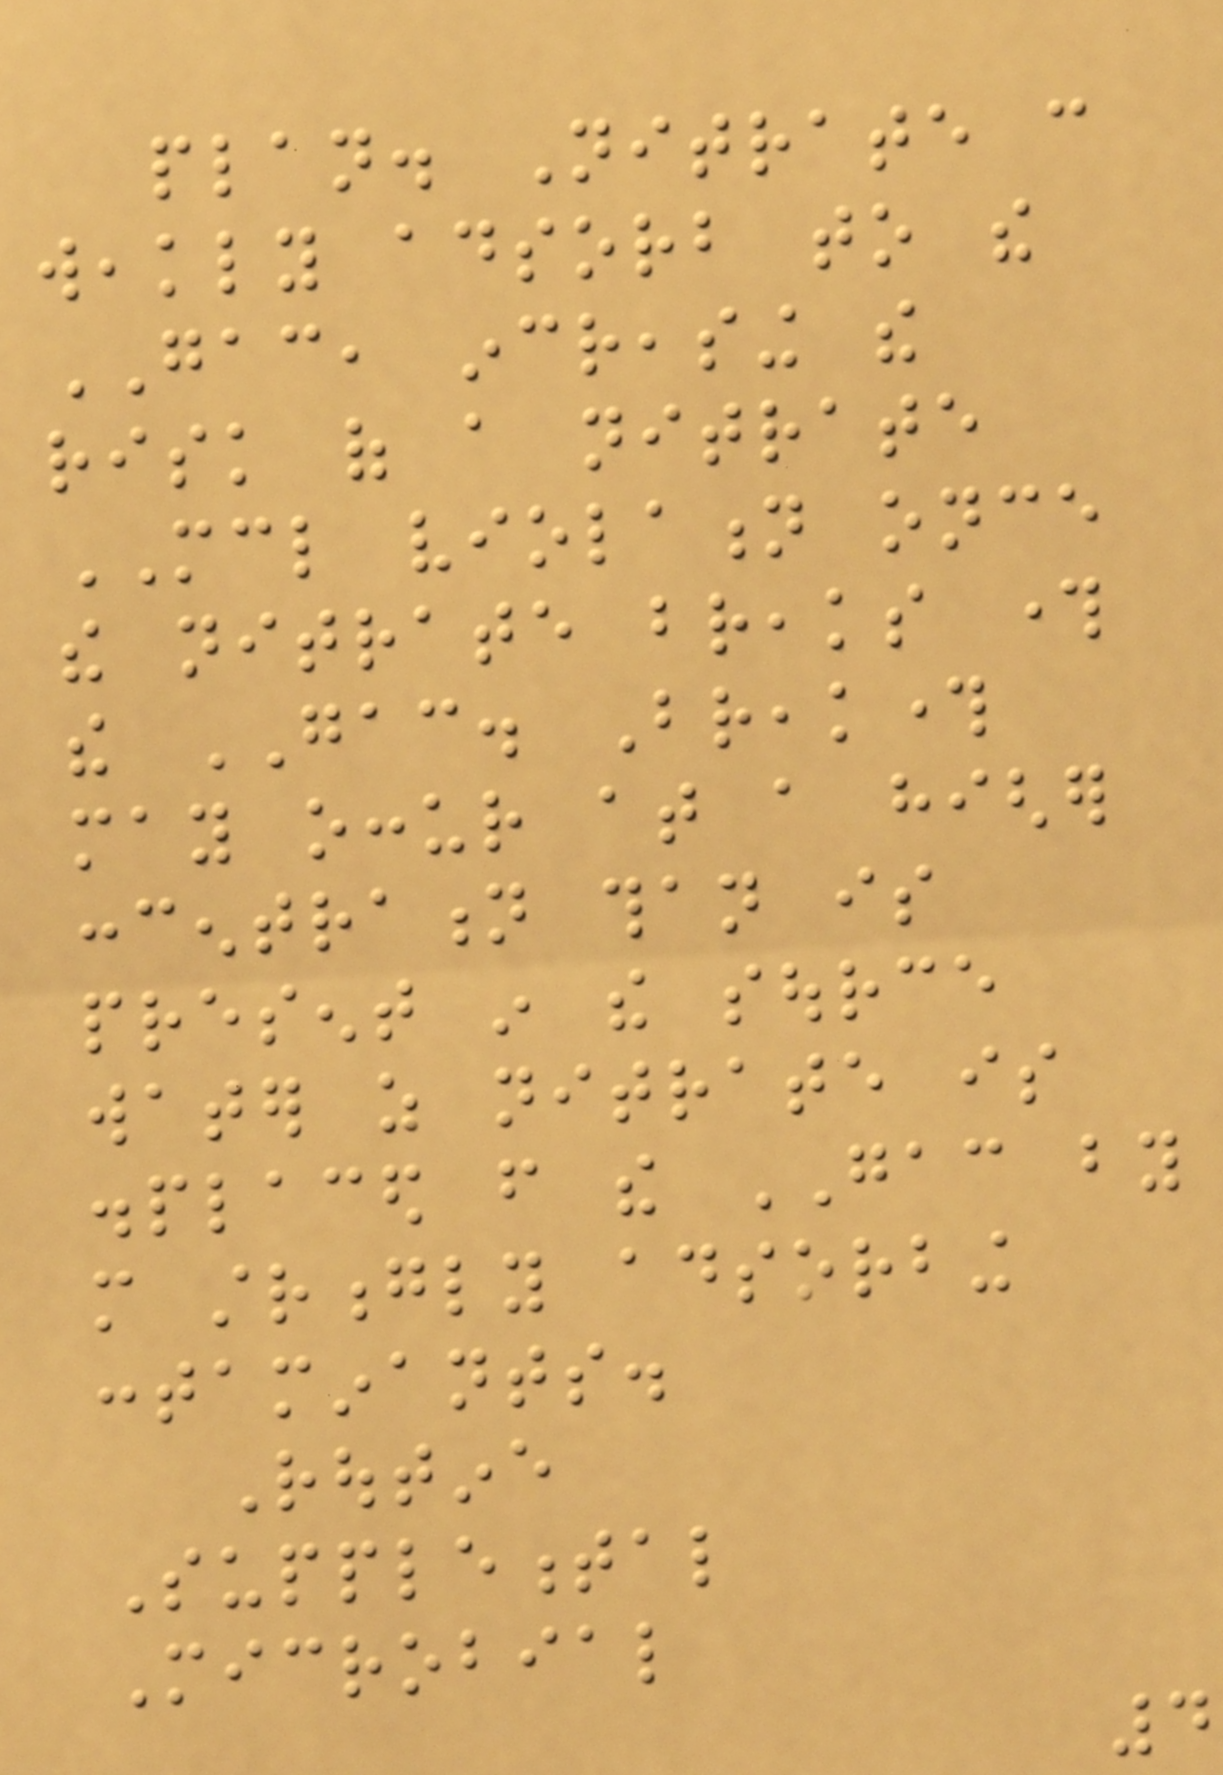plan. Nitrate can
weakly adsorb to the
GAC, increasing the
risk of a nitrate
MCL violation once
the nitrate breaks through
the GAC. Breakthrough
may occur at a higher
concentration than is
present in the source
water as nitrate is
displaced from the GAC by
more strongly adsorbing
contaminants.
Routine
Supplemental
Microbial
4
